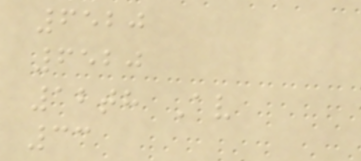6520
6520
12th Av
33
